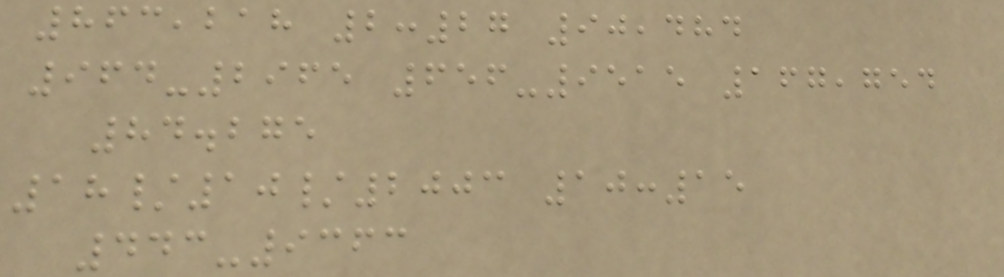863,218 2:27 90,484
964-2965 656-9515 167,754
84.275
18/10/2003 10:15
443-9363
